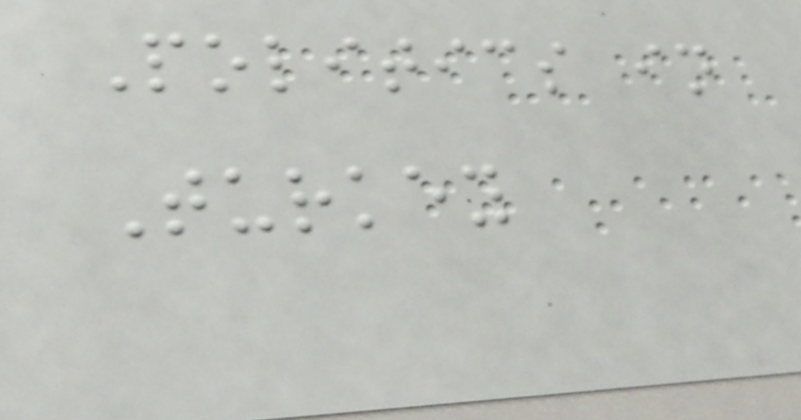Politics in
Turkey
